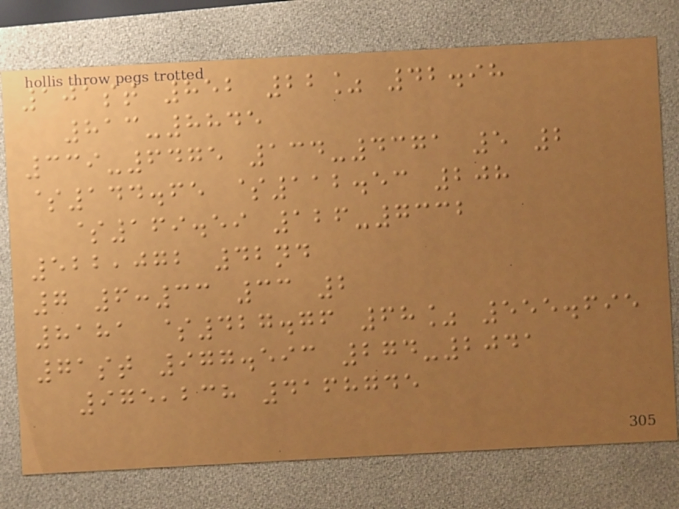101st 852 22% 42.98
813-8845
339-6475 134-4371 5 2
$144.65 $112.53 208
$169.59 126-7332
522,072 42nd
7 6:33 33 2
8181 $427.76 68% 555.695
71st 977.593 274-2041
975,238 4168745
